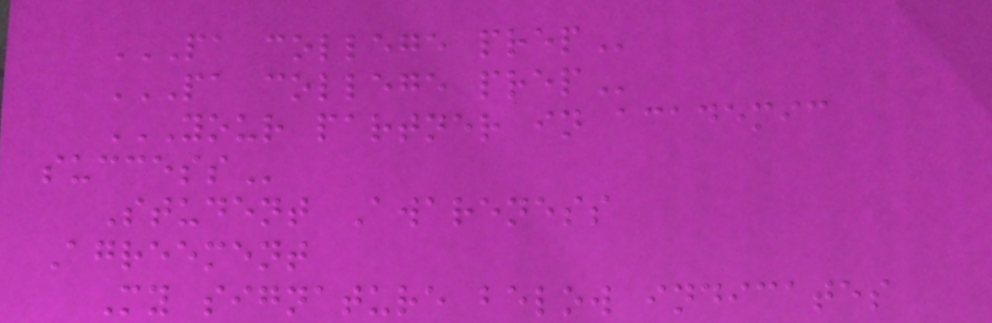PA COLLEGE PREP
PA COLLEGE PREP
YOUR PARTNER IN ACADEMIC
SUCCESS
Student Awareness
Agreement
My signature below indicates
